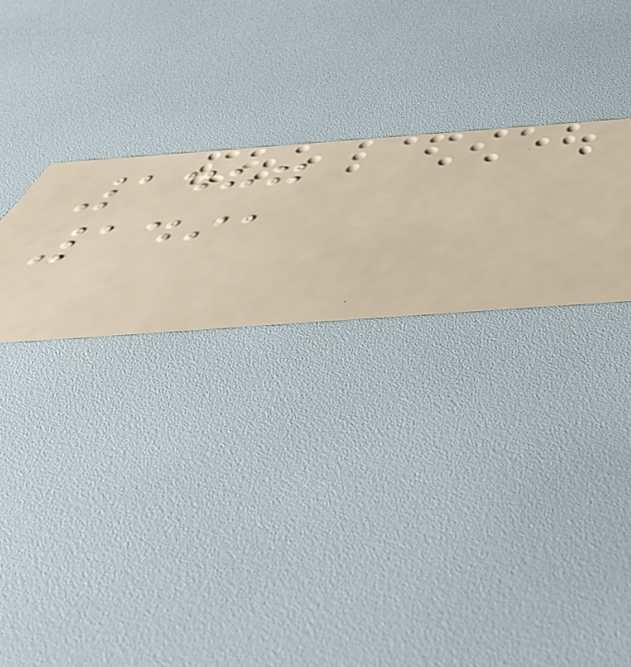1487
1491
